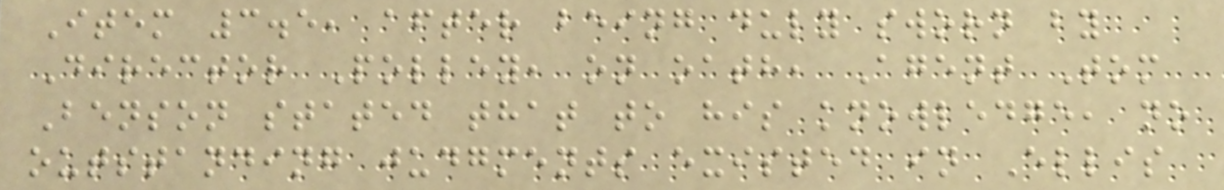Item 3.5, after being duly sworn by
Director Polley, on oath, Agent Tom
Benson stated that to his knowledge, no
outstanding judgments existed in Ellis
